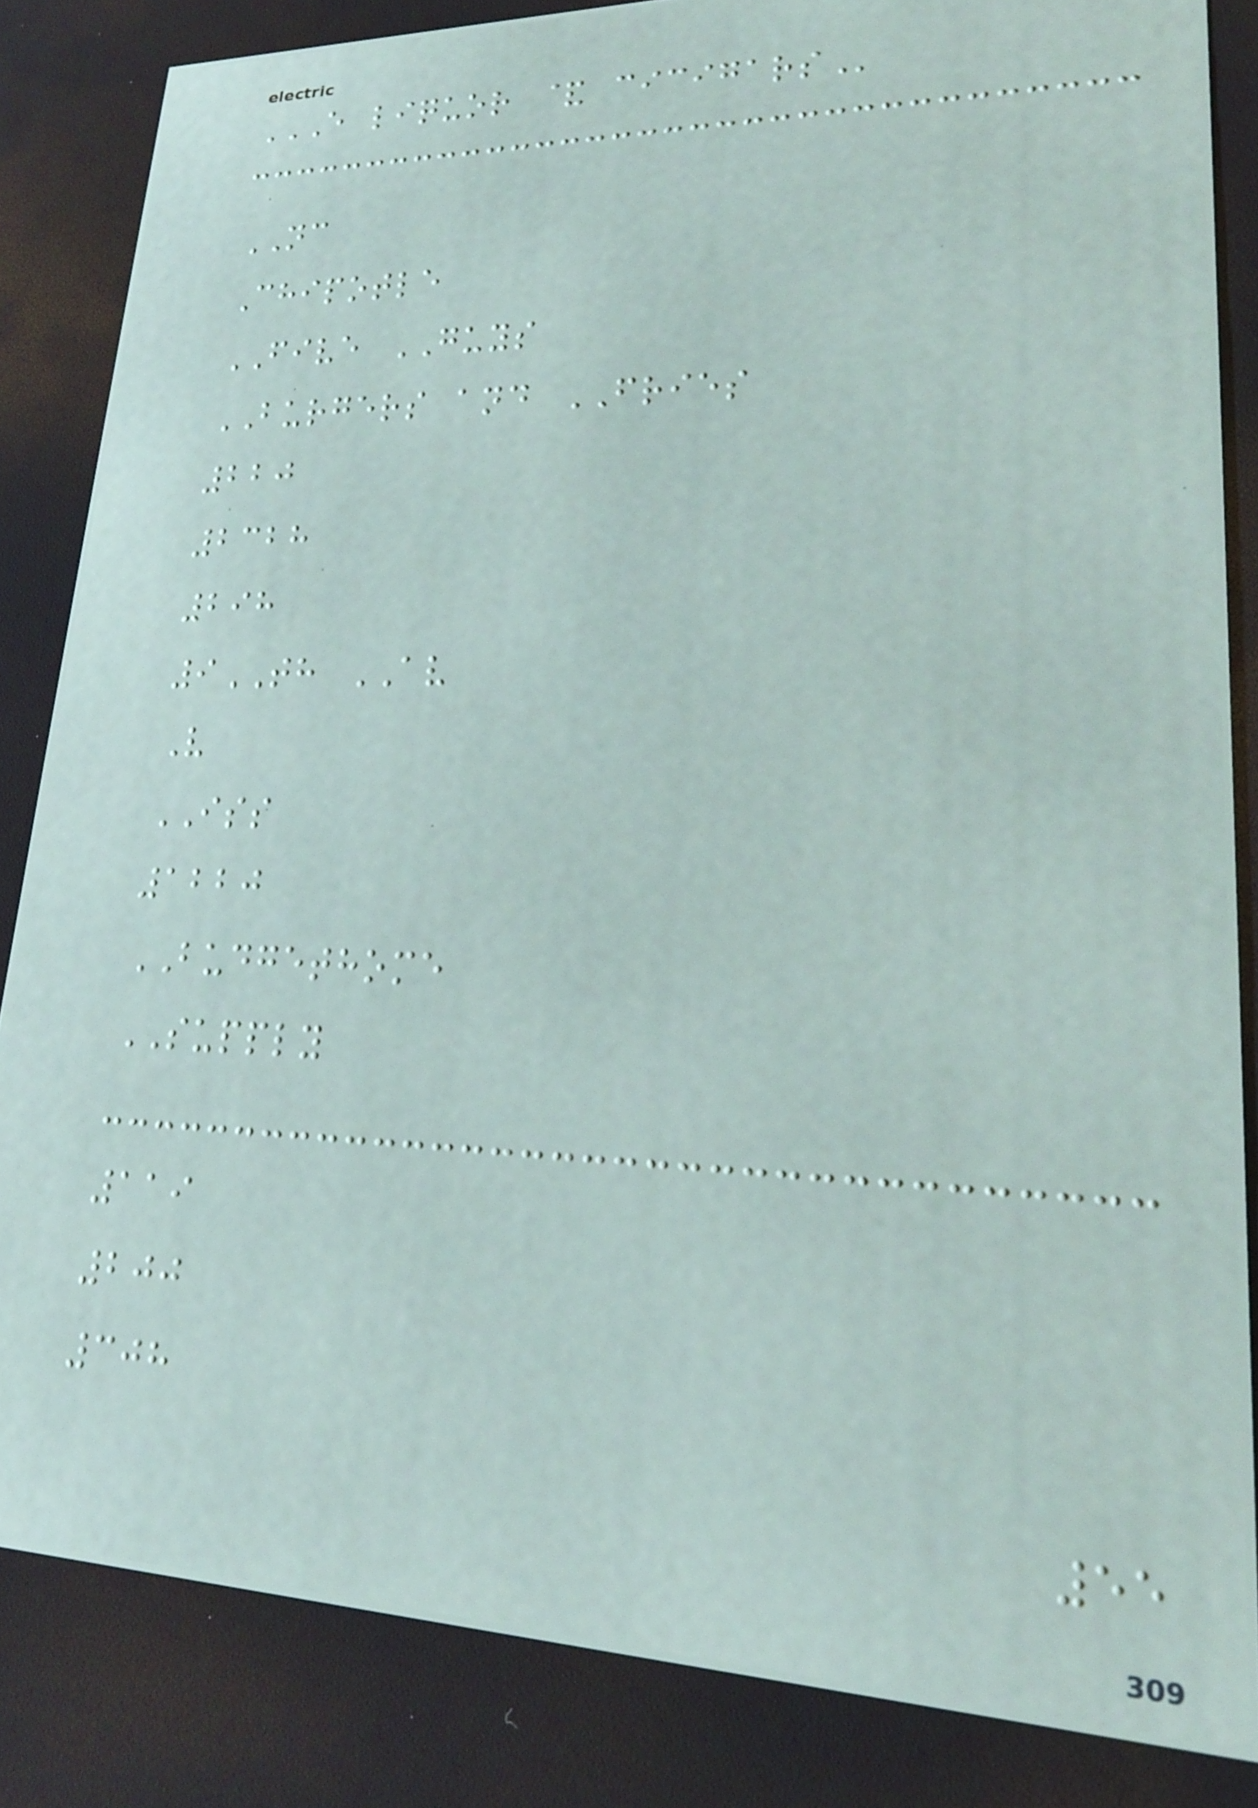E LIQUOR & CICIGARS
NC
Chipotle
FIVE GUYS
BURGERS and FRIES
220
2328
298
9TH AV
V
ISS
1220
BUDGETHOME
SUPPLY
119
200
308
55
